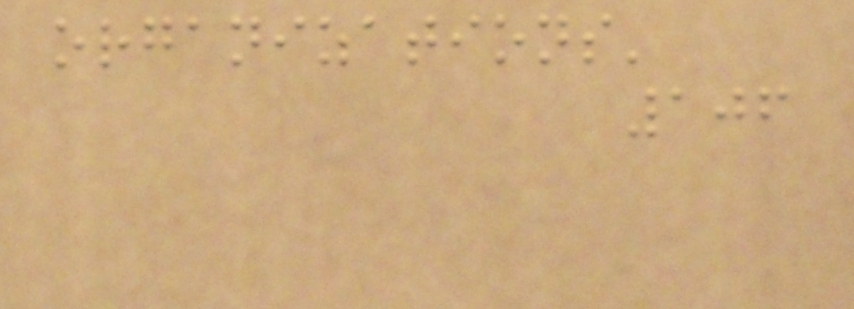organizations'
106
